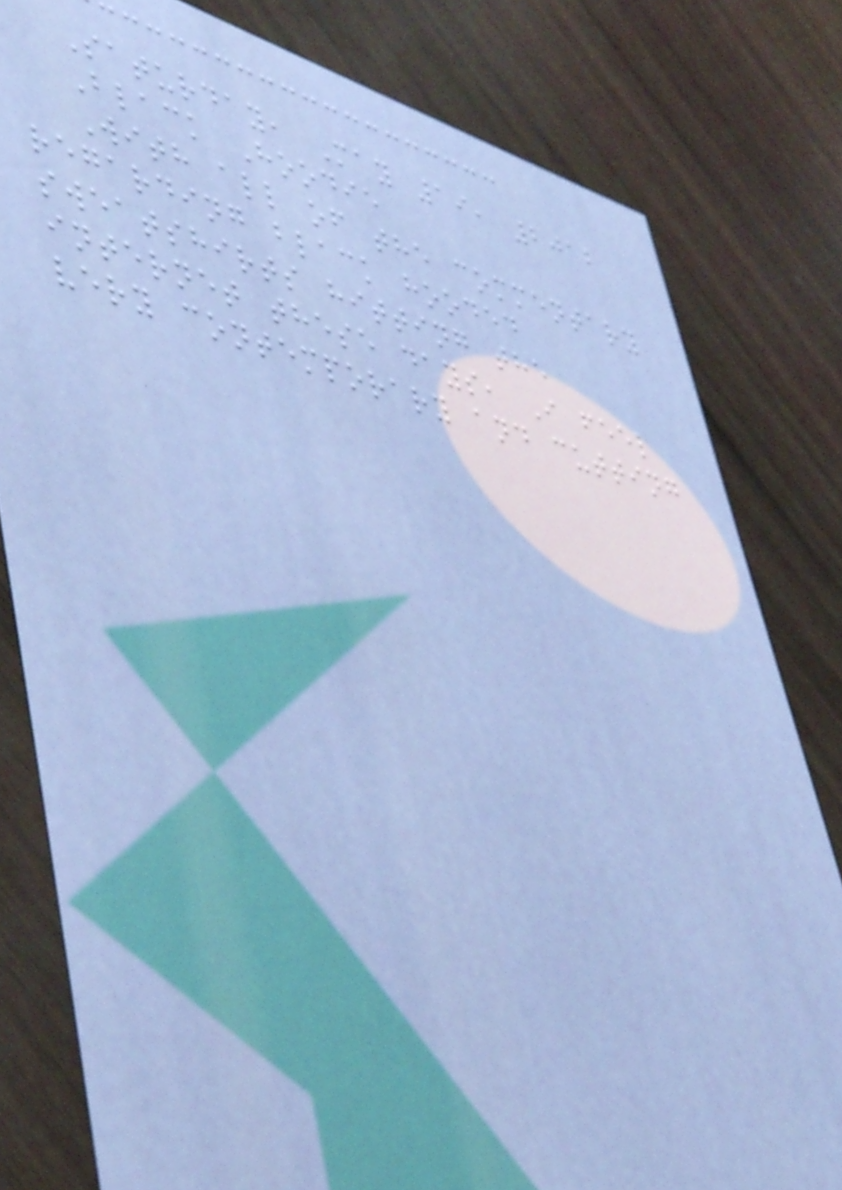Saturday, May 19, 2012
Black Hoodie
With all of the commentary
regarding black hooded
sweatshirts hitting the
internet these days, I feel
very contemporary and cutting
